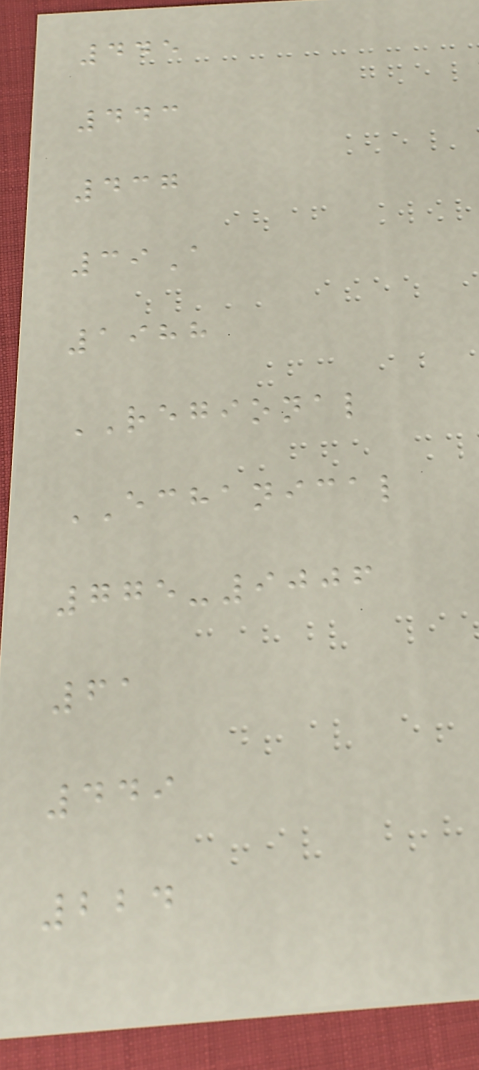445
443
437
39A
1988
REGIONAL
ECHANICAL
775-9006
61
449
224
